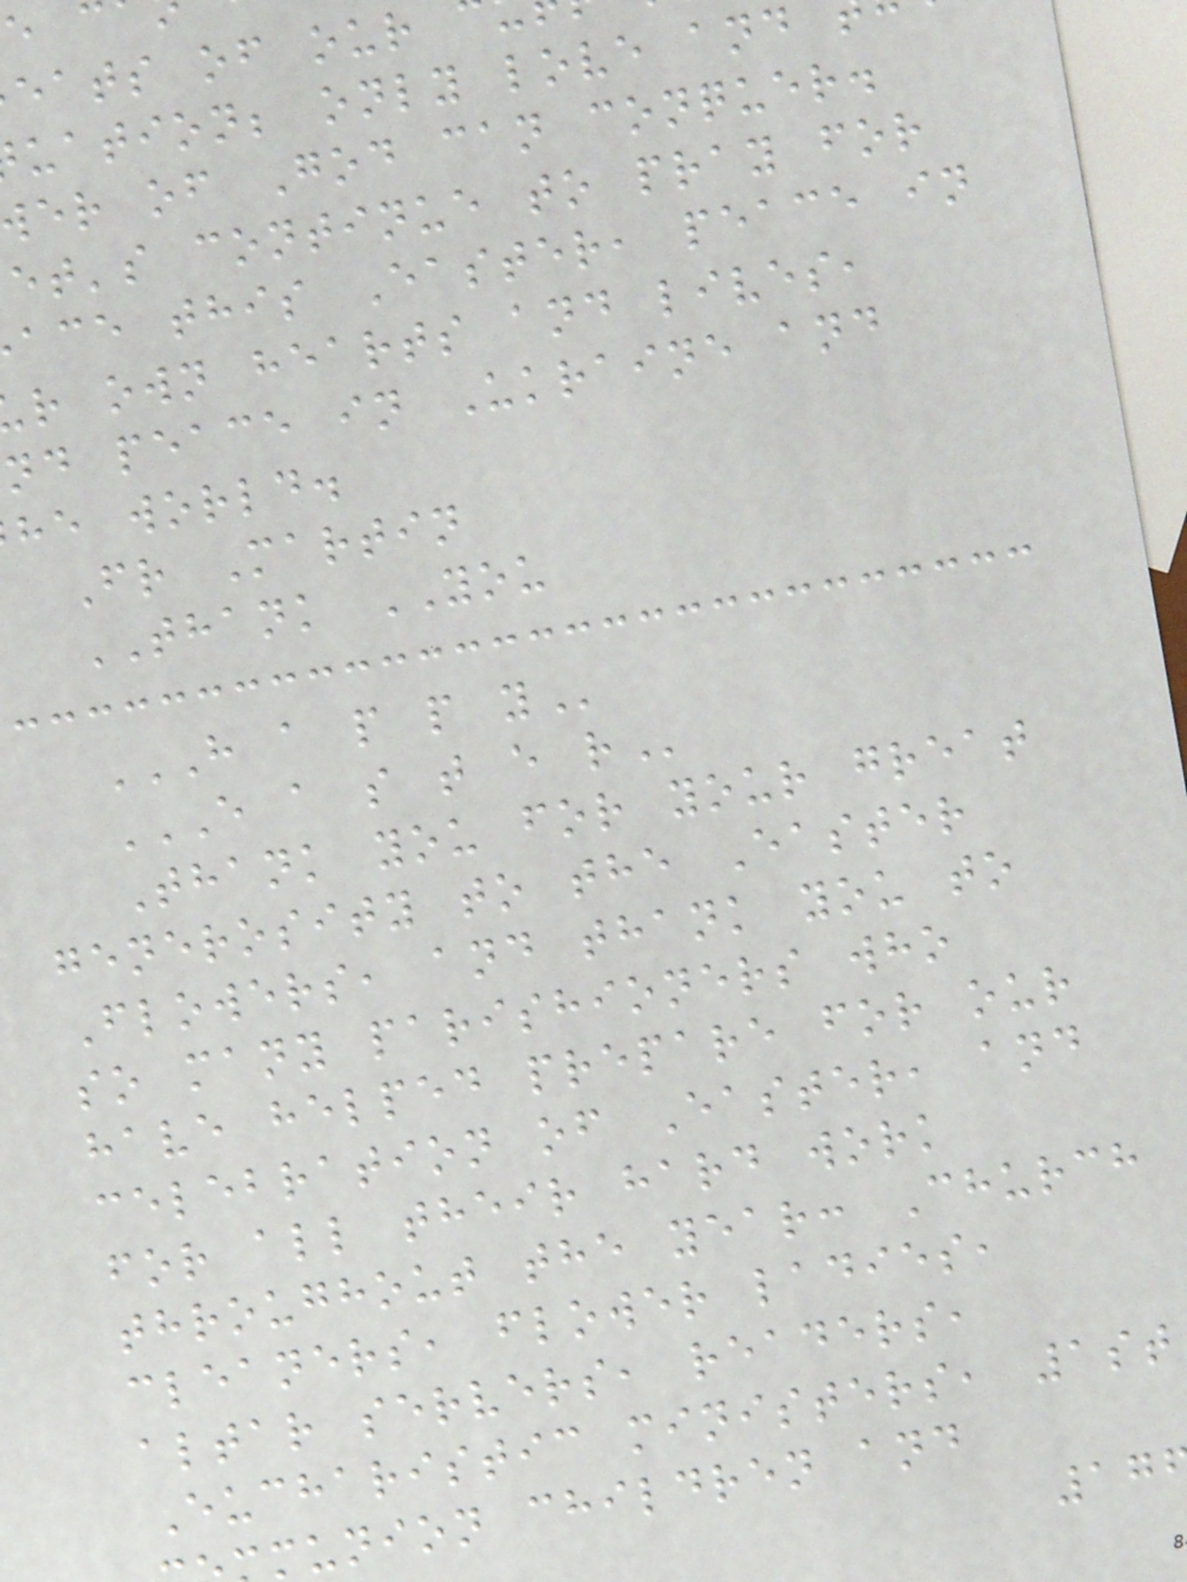eats of our
uation; only love and
er of God can conquer.
et's continue to pray for
ace this Easter, peace in
r own hearts and lives,
nd peace in Ukraine and
he world.
Fr Martin
THANK YOU
H A P P Y
E A S T E R
Thank you for your great
generosity to the Easter
Flowers, and thank you to
so many parishioners who
have helped prepare for our
celebration of Easter, and
for all their hard work
throughout the year: Church
cleaners, flower ladies,
altar servers, readers,
Eucharistic ministers, 1st
munion children and
